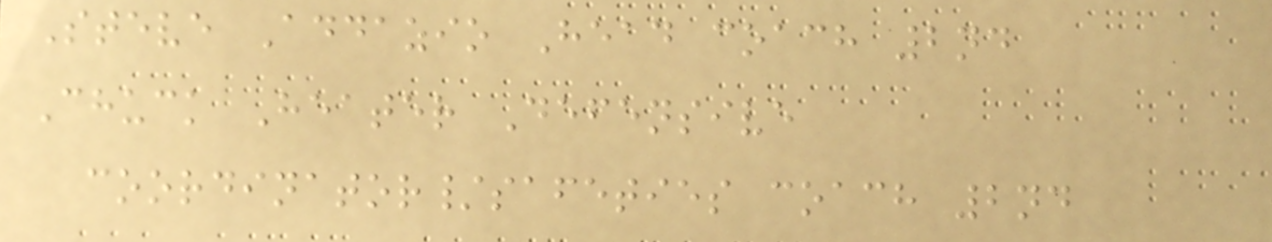Steve Addazio Head coach 2nd
Chuck Heater Defensive
coordinator/safeties coach 2nd
